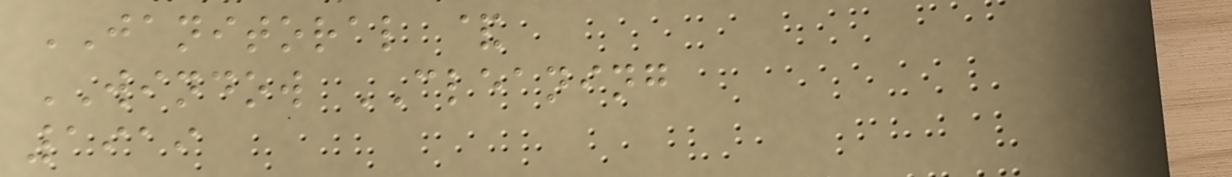JANITORAL &
WINDOW CLEANING
1919
